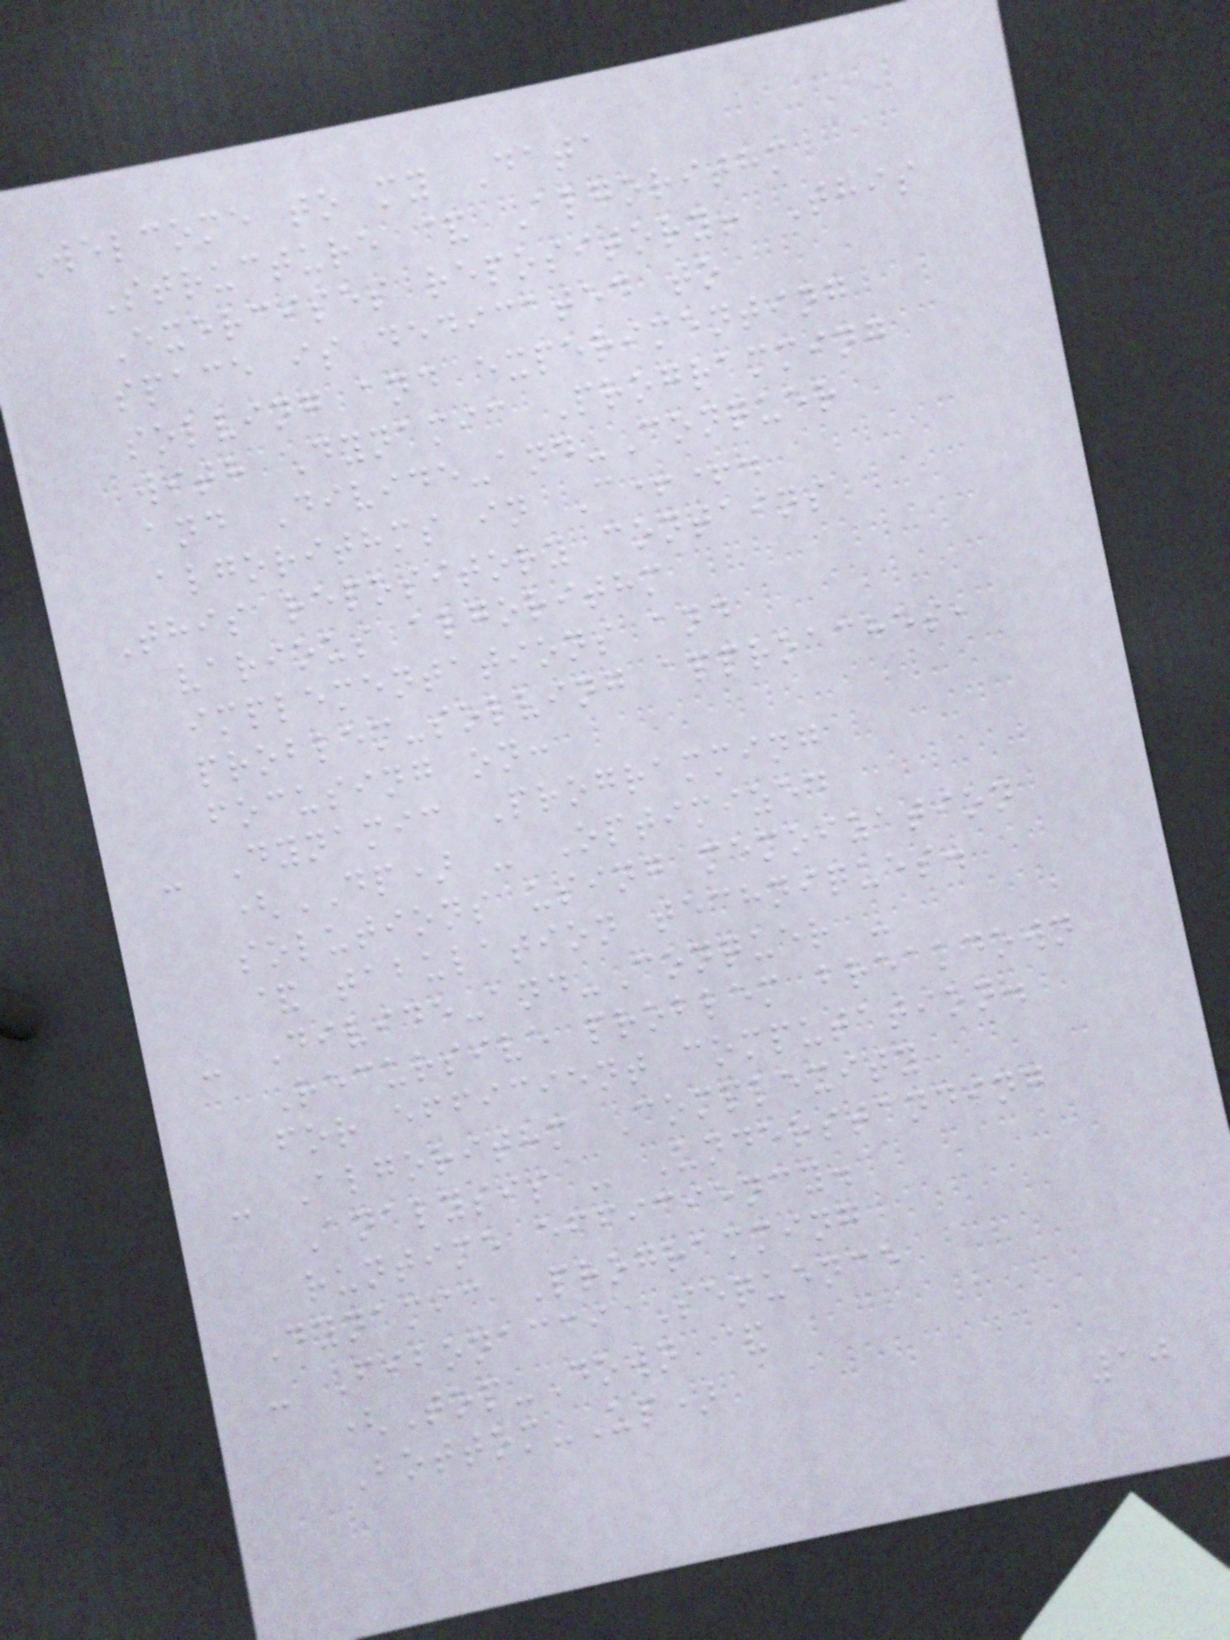Welcome to my Data
Structure & Algorithm
Exercises repository! This
space is dedicated to
solving and experimenting
with Dynamic Programming
and Divide-and-Conquer
algorithms in C++.
This repository contains
various algorithm
implementations and
problem-solving approaches,
focusing on:
- Dynamic Programming
(DP) - Optimized
solutions using memoization
& tabulation techniques.
- Divide-and-Conquer -
Recursive problem breakdown
for efficient computation.
- Algorithm Complexity
Analysis - Understanding
runtime efficiency.
Dynamic Programming
- Fibonacci Sequence
(Top-Down &
Bottom-Up)
10
